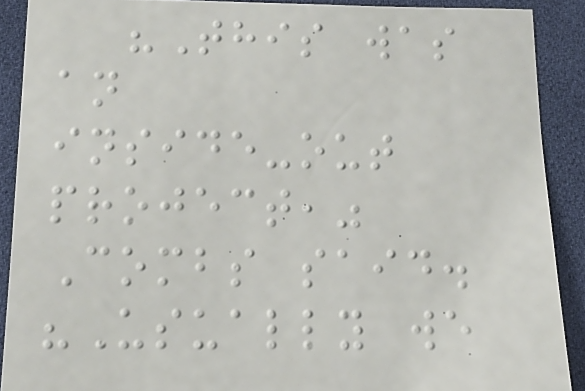"This was
an
inside-out
project,"
Combs said.
"Usually we
